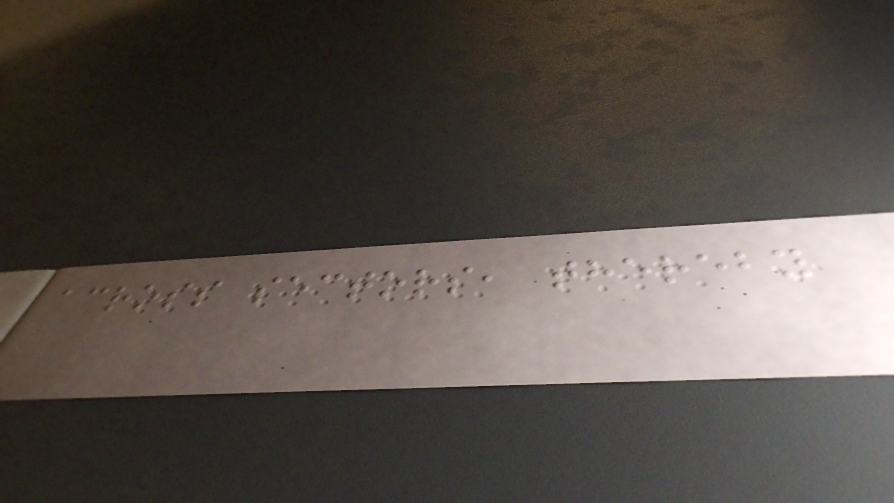across sectors, thereby
